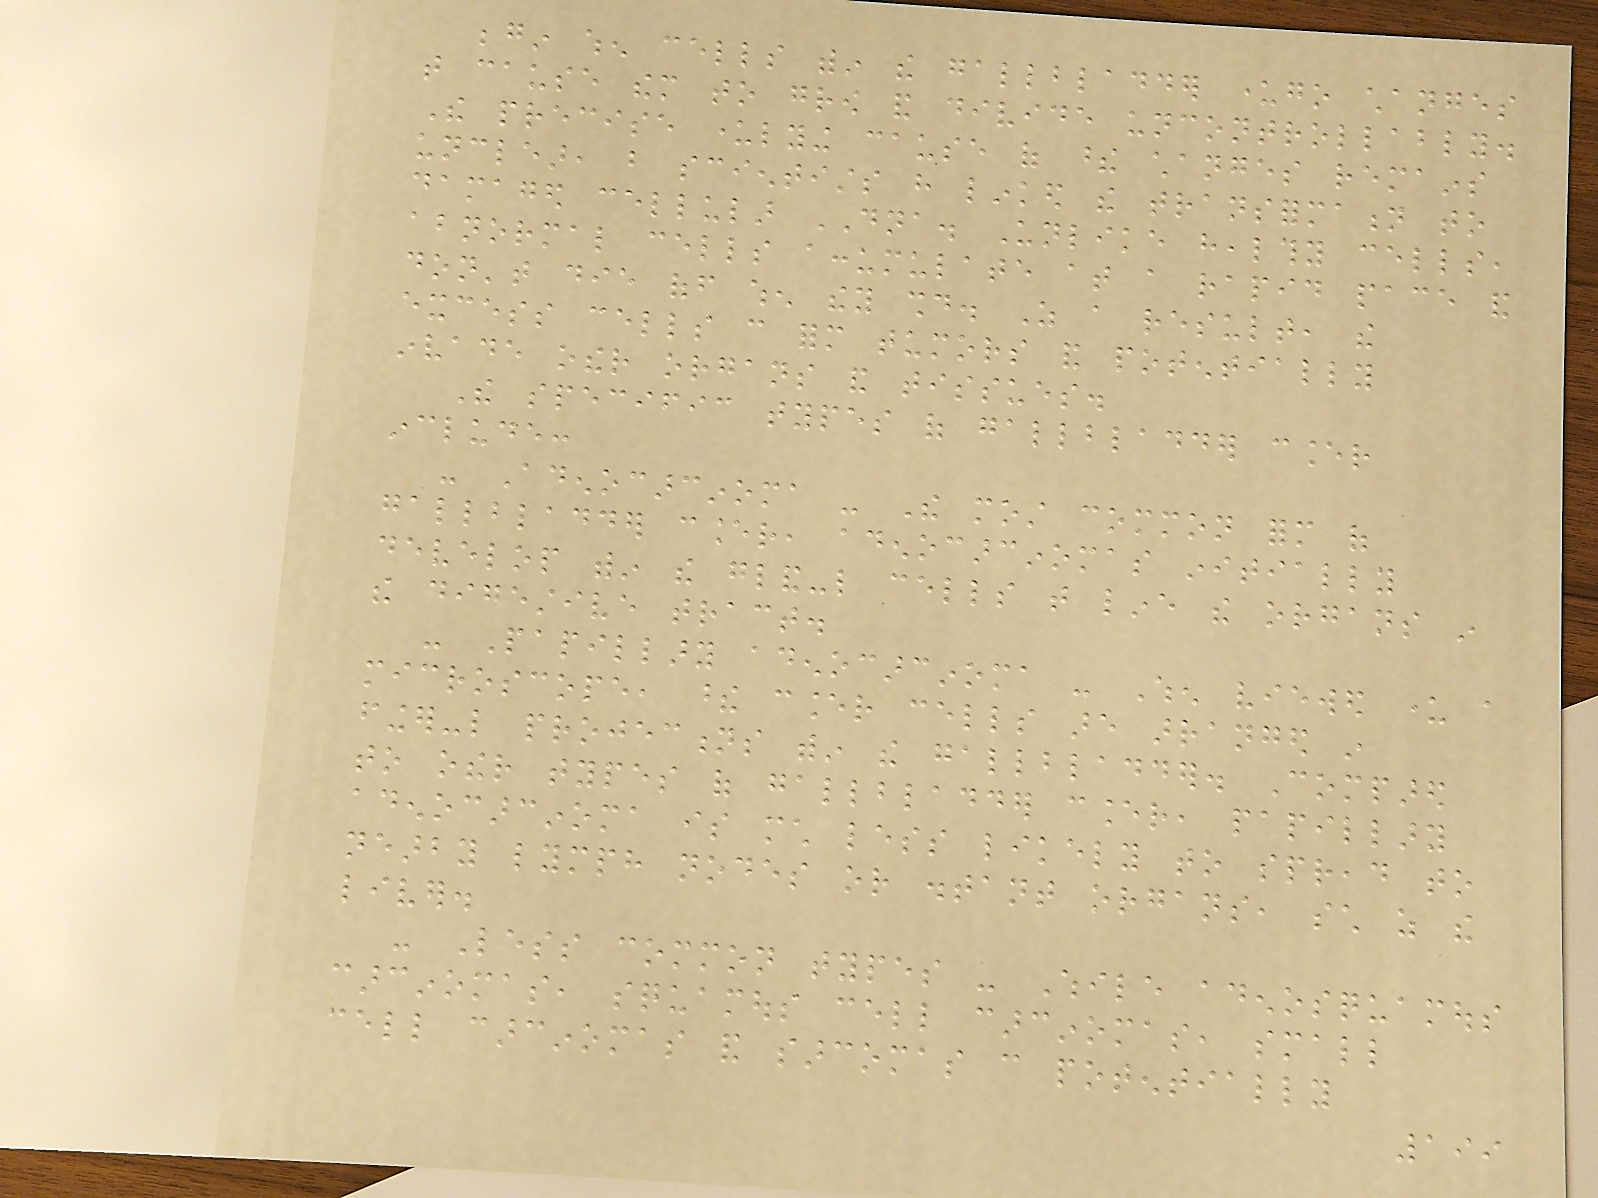begin when cells within the gallbladder undergo changes
that cause them to grow and divide uncontrollably.
The precise underlying cause of these changes remains
unclear, but scientists have linked the transformation to
damaged cellular DNA. Unlike healthy cells,
abnormal cells accumulate at a rapid pace and
don't die off when they should. As a result, the
excess cells can form tumors and potentially
invade other organs and tissues.
The specific types of gallbladder cancer
include:
- Adenocarcinoma - The most common form of
gallbladder cancer, adenocarcinomas initially
develop within the gland-like cells that line the organs in
the digestive tract.
- Papillary adenocarcinoma - When viewed under a
microscope, these cancer cells are arranged in
finger-like projections within the gallbladder. Compared
to other types of gallbladder cancer, papillary
adenocarcinoma is much less likely to spread to
nearby lymph nodes or distant organs, such as the
liver.
- Less common types - While adenosquamous
carcinomas, squamous cell carcinomas, small
cell carcinomas and sarcomas can potentially
199
